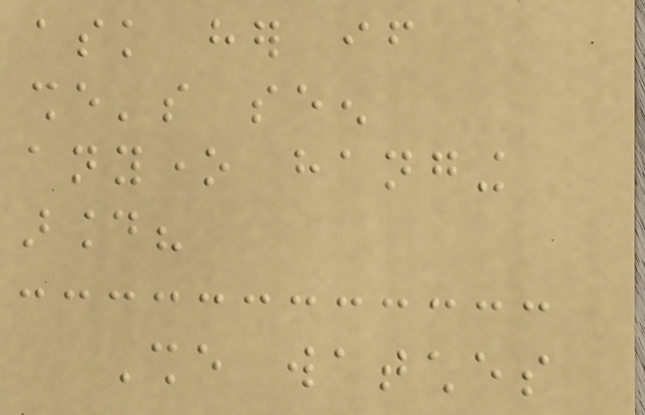ask her if
she's seen
anyone hanging
around?
She watches
